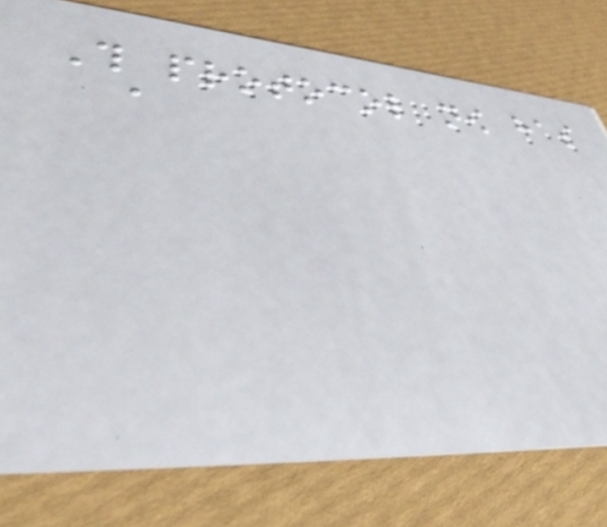This protocol now has
a
